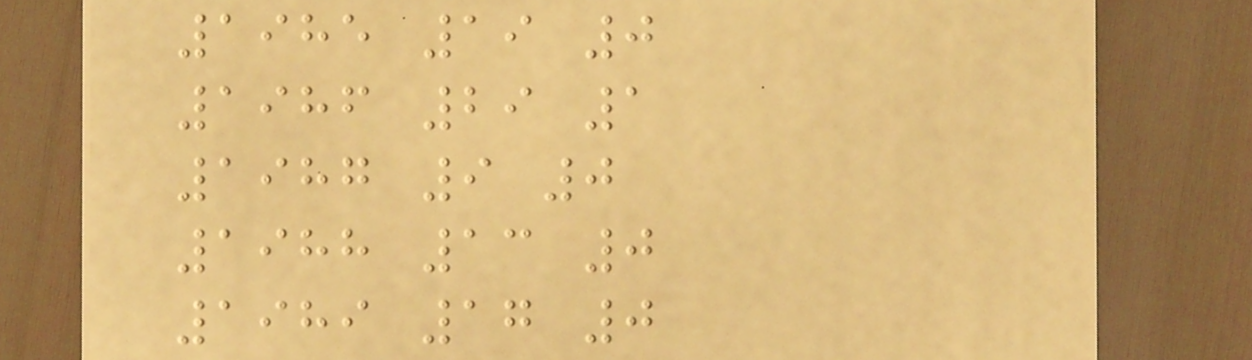1985 19 0
1986 29 1
1987 9 0
1988 13 0
1989 17 0
